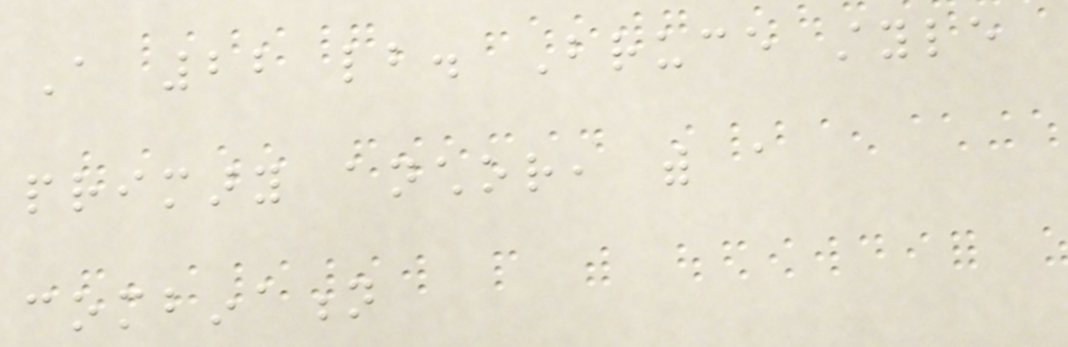A 22 lb. Bruce style
primary anchor, with a
combination
